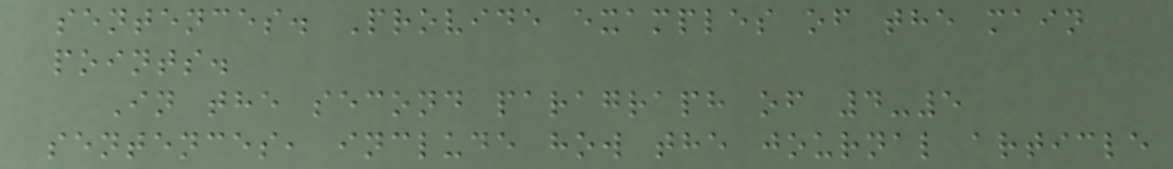sentences. Provide examples of the main
points.
In the second paragraph of 4-5
sentences, include how the journal article
